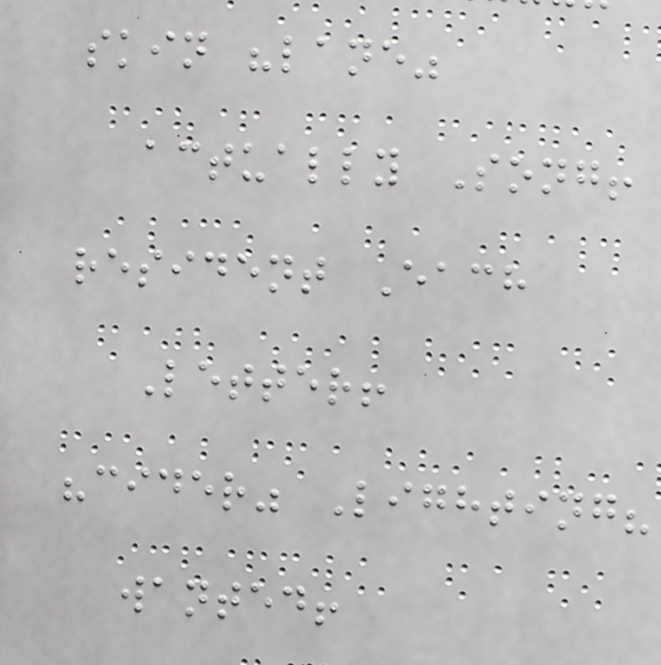skin "lane"
actually Song!
resident Each
Letter!
"cider" Lighting?
wanted!
